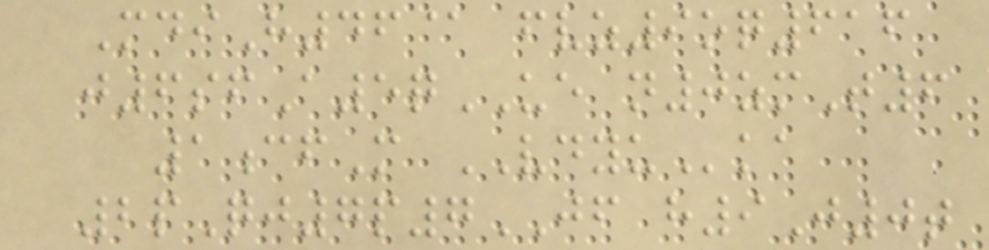MdiH46@ fvz9oq616
j6sfA5qUE n0zmT6
1cfM VDYUka
2pQj7p7JF h9J0t
